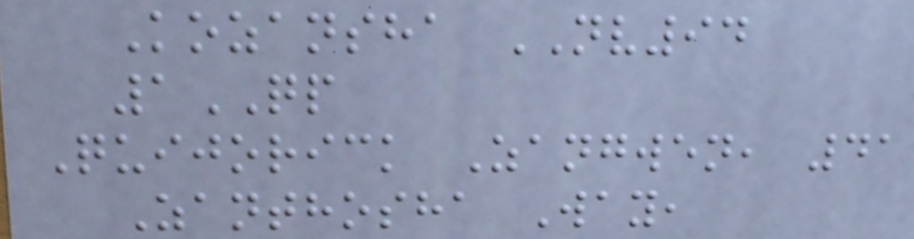Kozansha NV94
1QP
Quijorick Zangwen, 41
Zanthosha Way,
